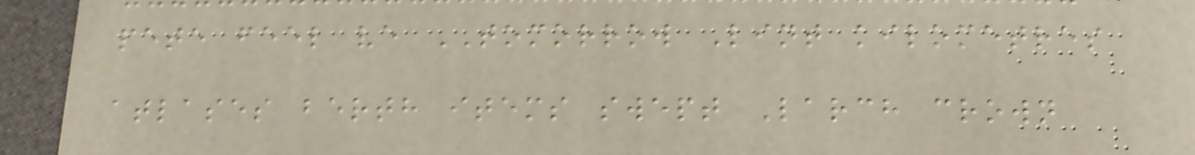pete feel ve TOMORROW Lint kilometres
atlases berth items swept Larch crown
